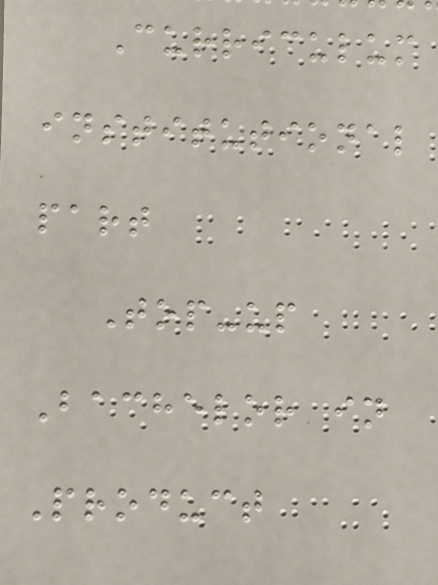Curriculum
institutional
part
Top-up
Bachelor in
Product
